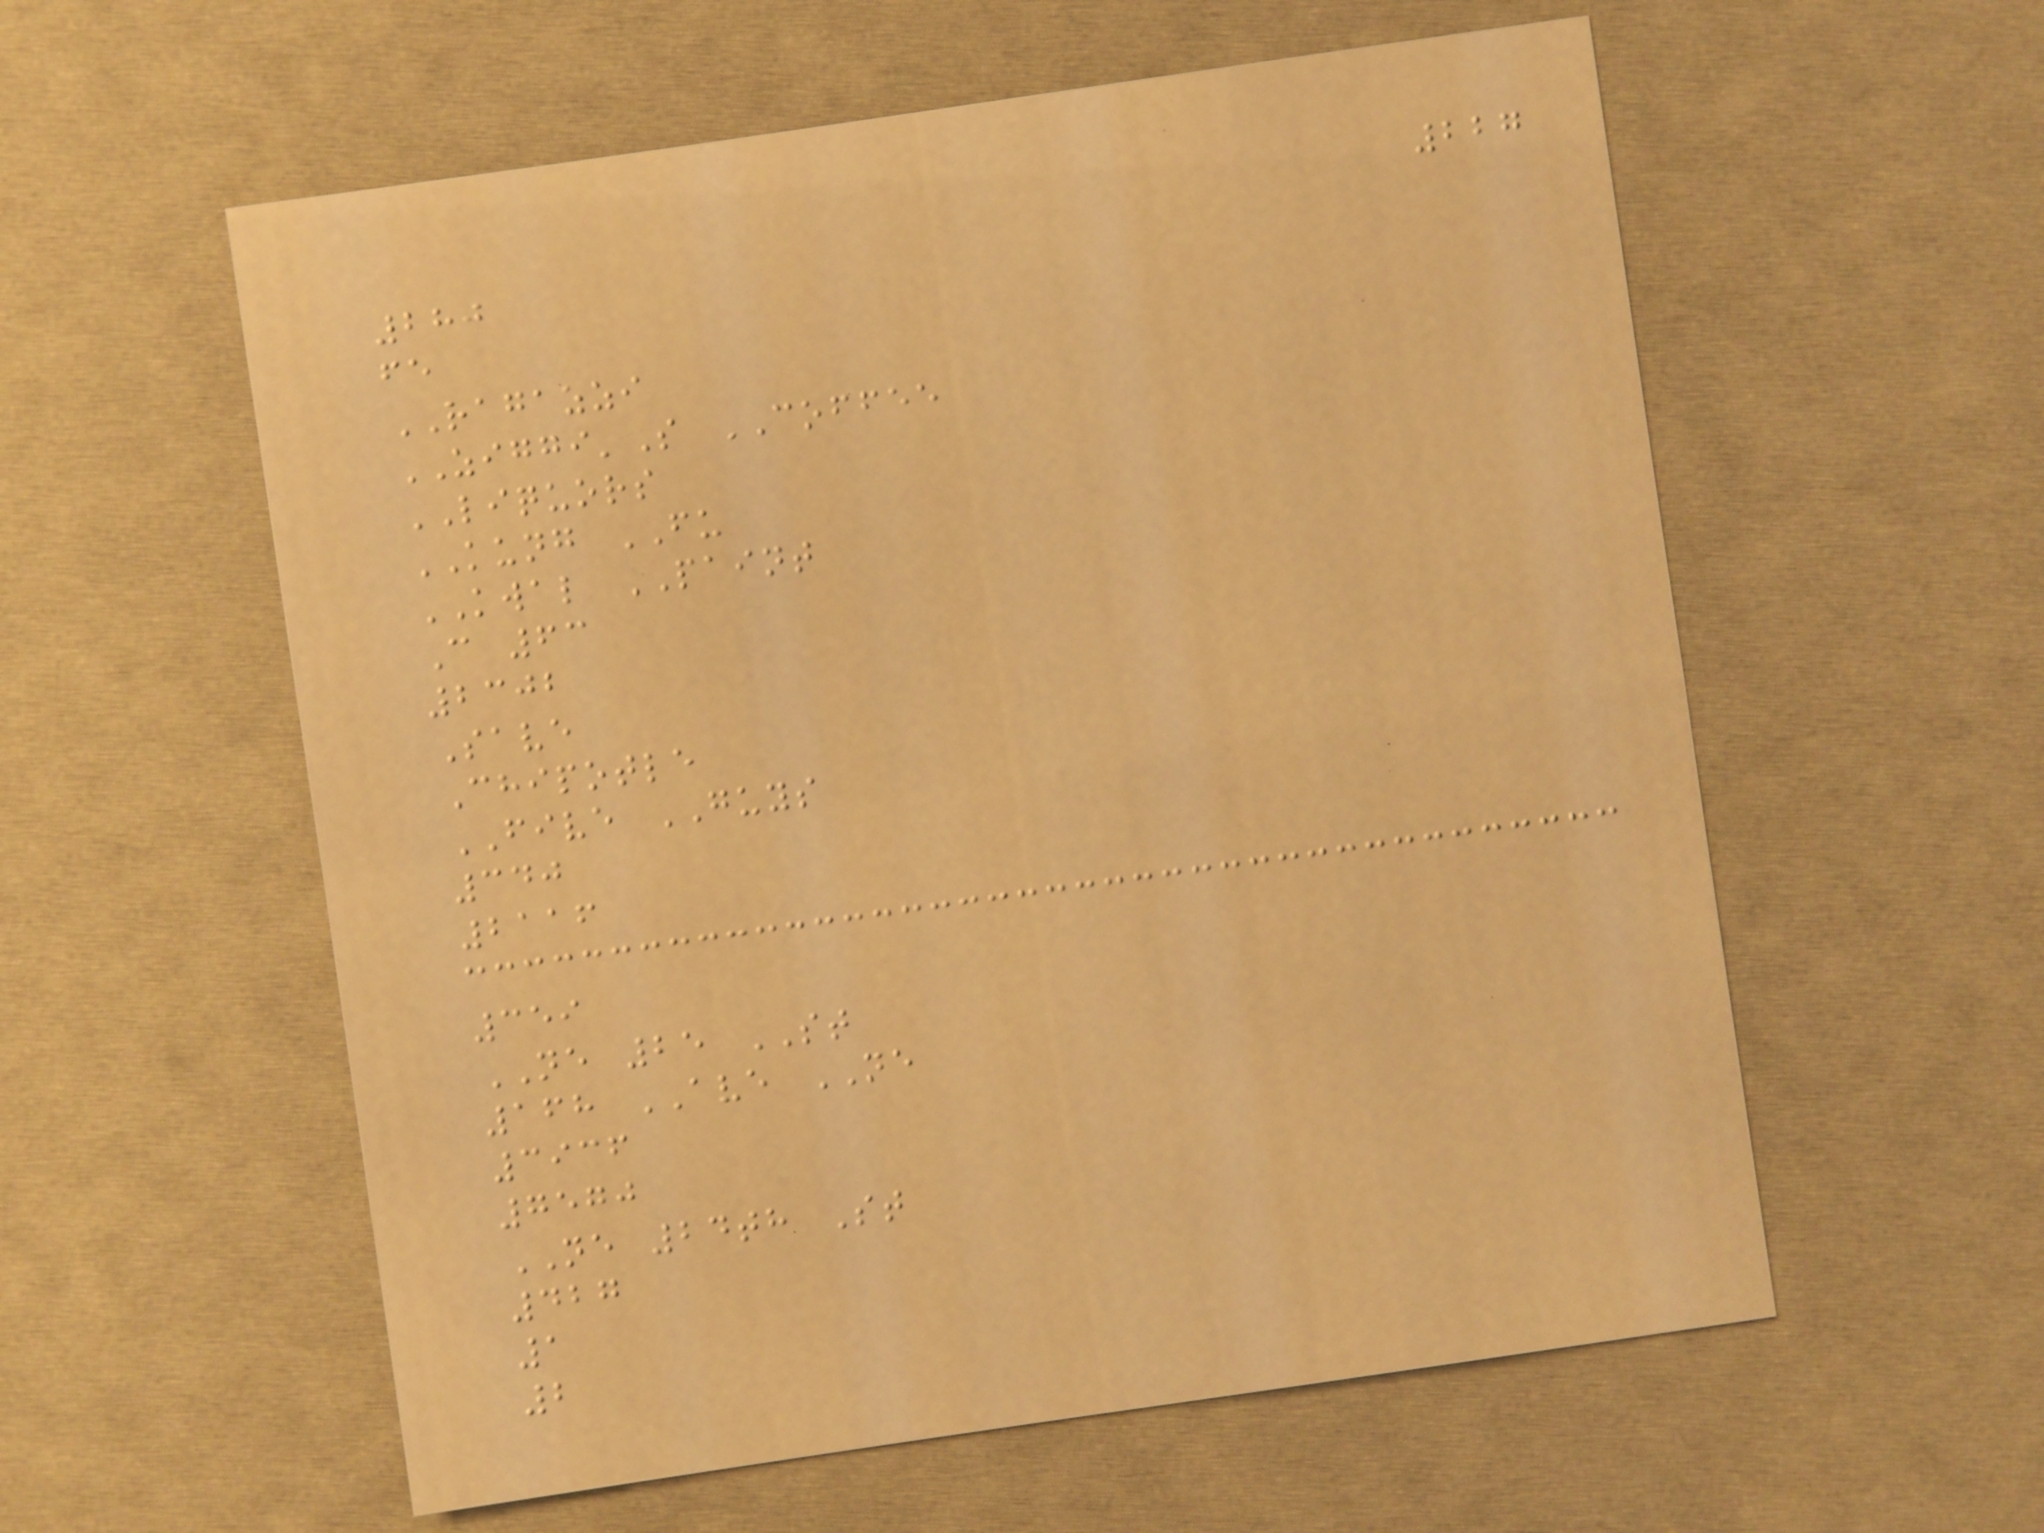227
280
fe
RAGAZZI
ZIGGI'S COFFEE
LIQUORS
KUNG FU
KWAL PAINT
C 63
2302
Save
Chipotle
FIVE GUYS
340
2116
359
NE 25 ST
168 AVE NE
3936
7570
NE 24th St
427
1
2
